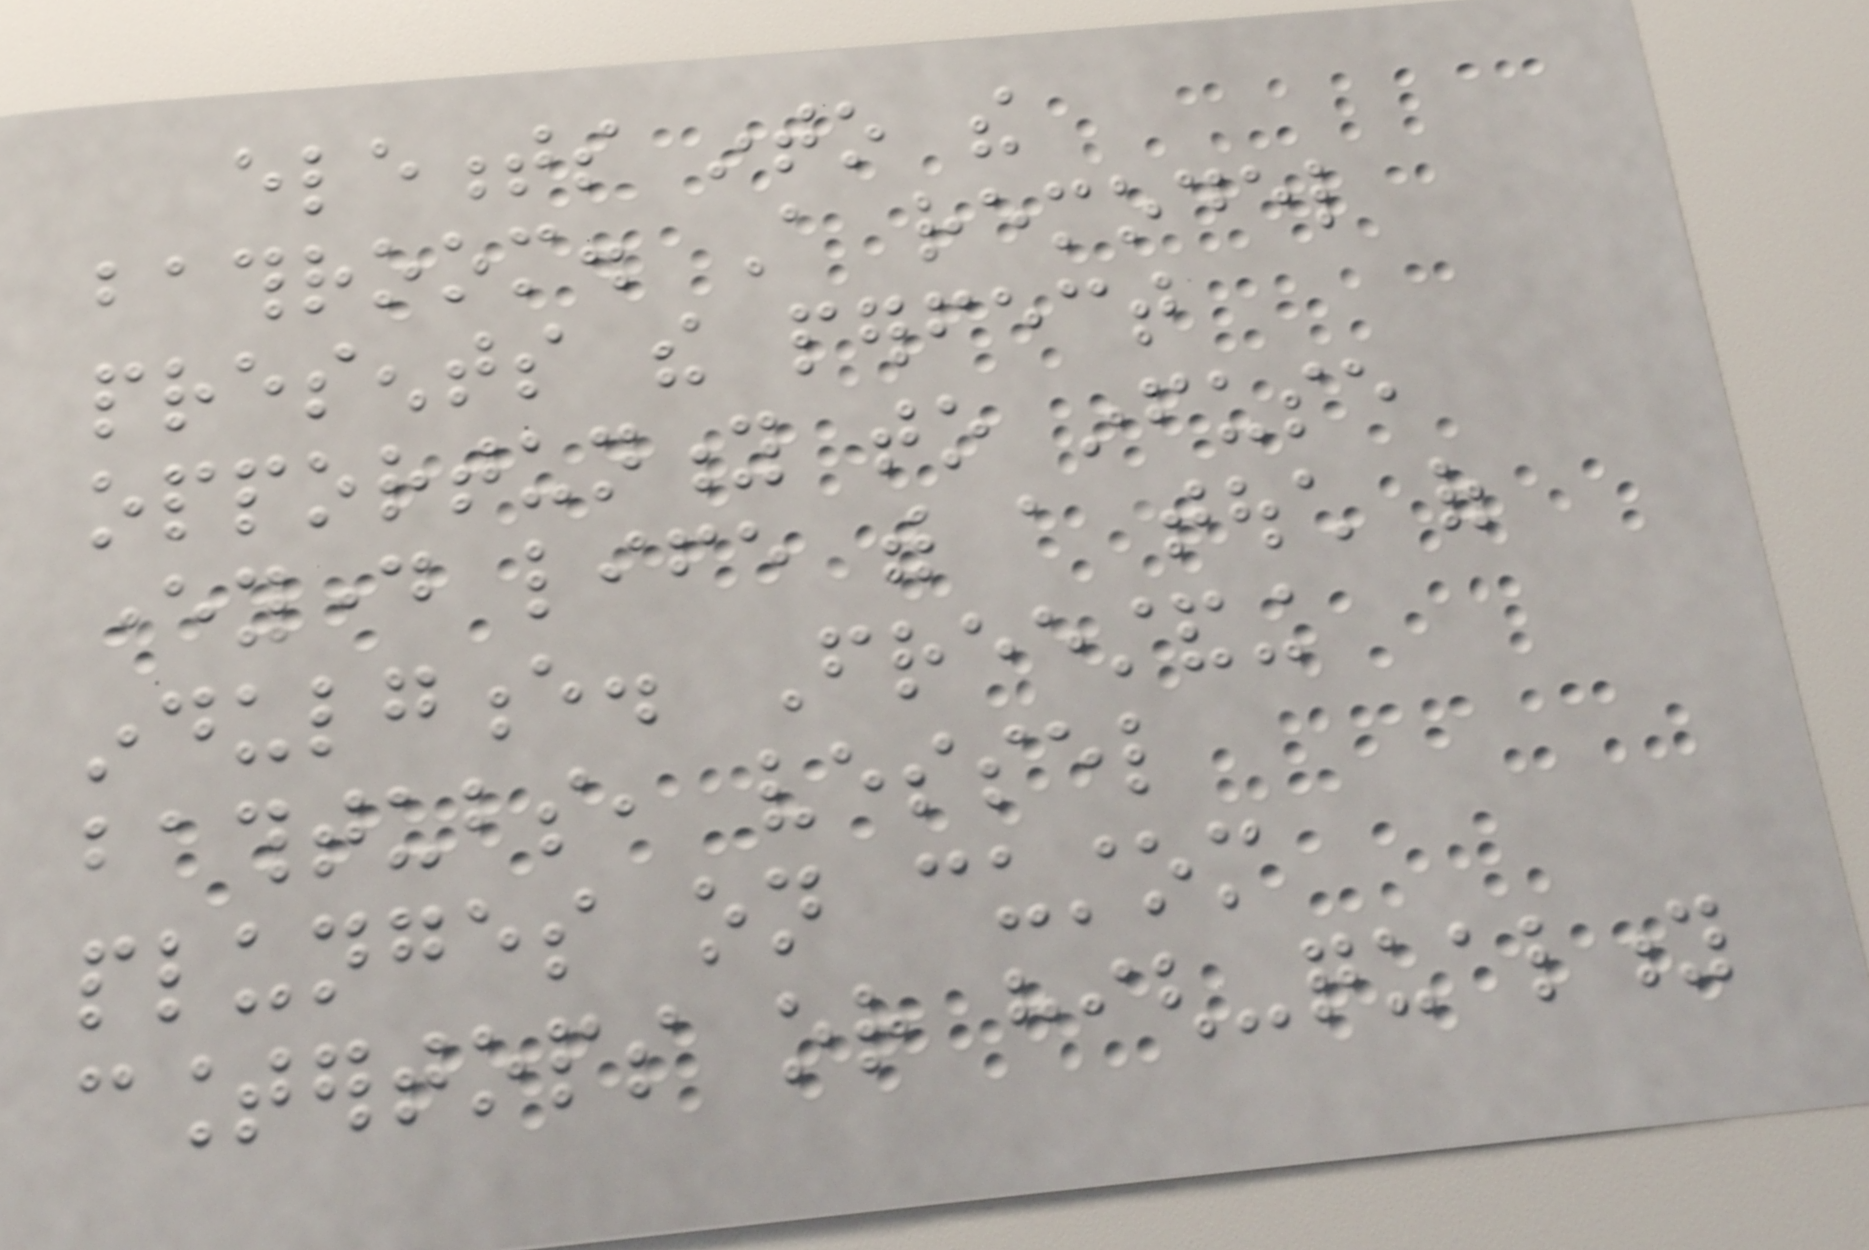elements into the
bathroom. A remodel
presents the perfect
opportunity to infuse
everyday life with a touch of
indulgence. Freestanding
bathtubs, vessel
plunges on custom
countertops or high-quality
